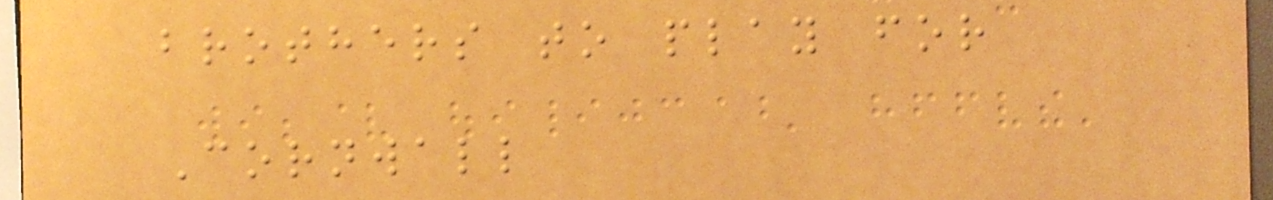brothers to play for
Cornwall
